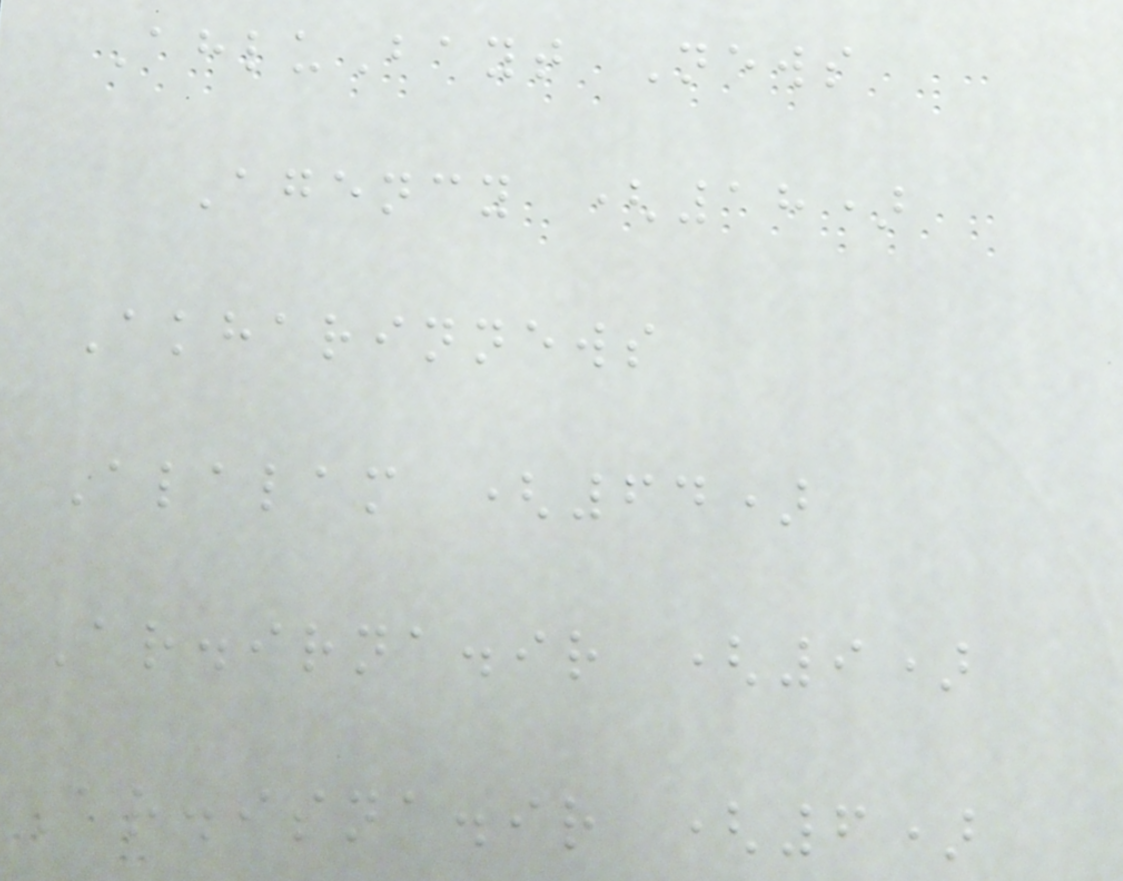AhluBayt News
Agency (18)
Akharinnews
Alalam (64)
Ar.irna.ir (9)
Ar.isna.ir (6)
